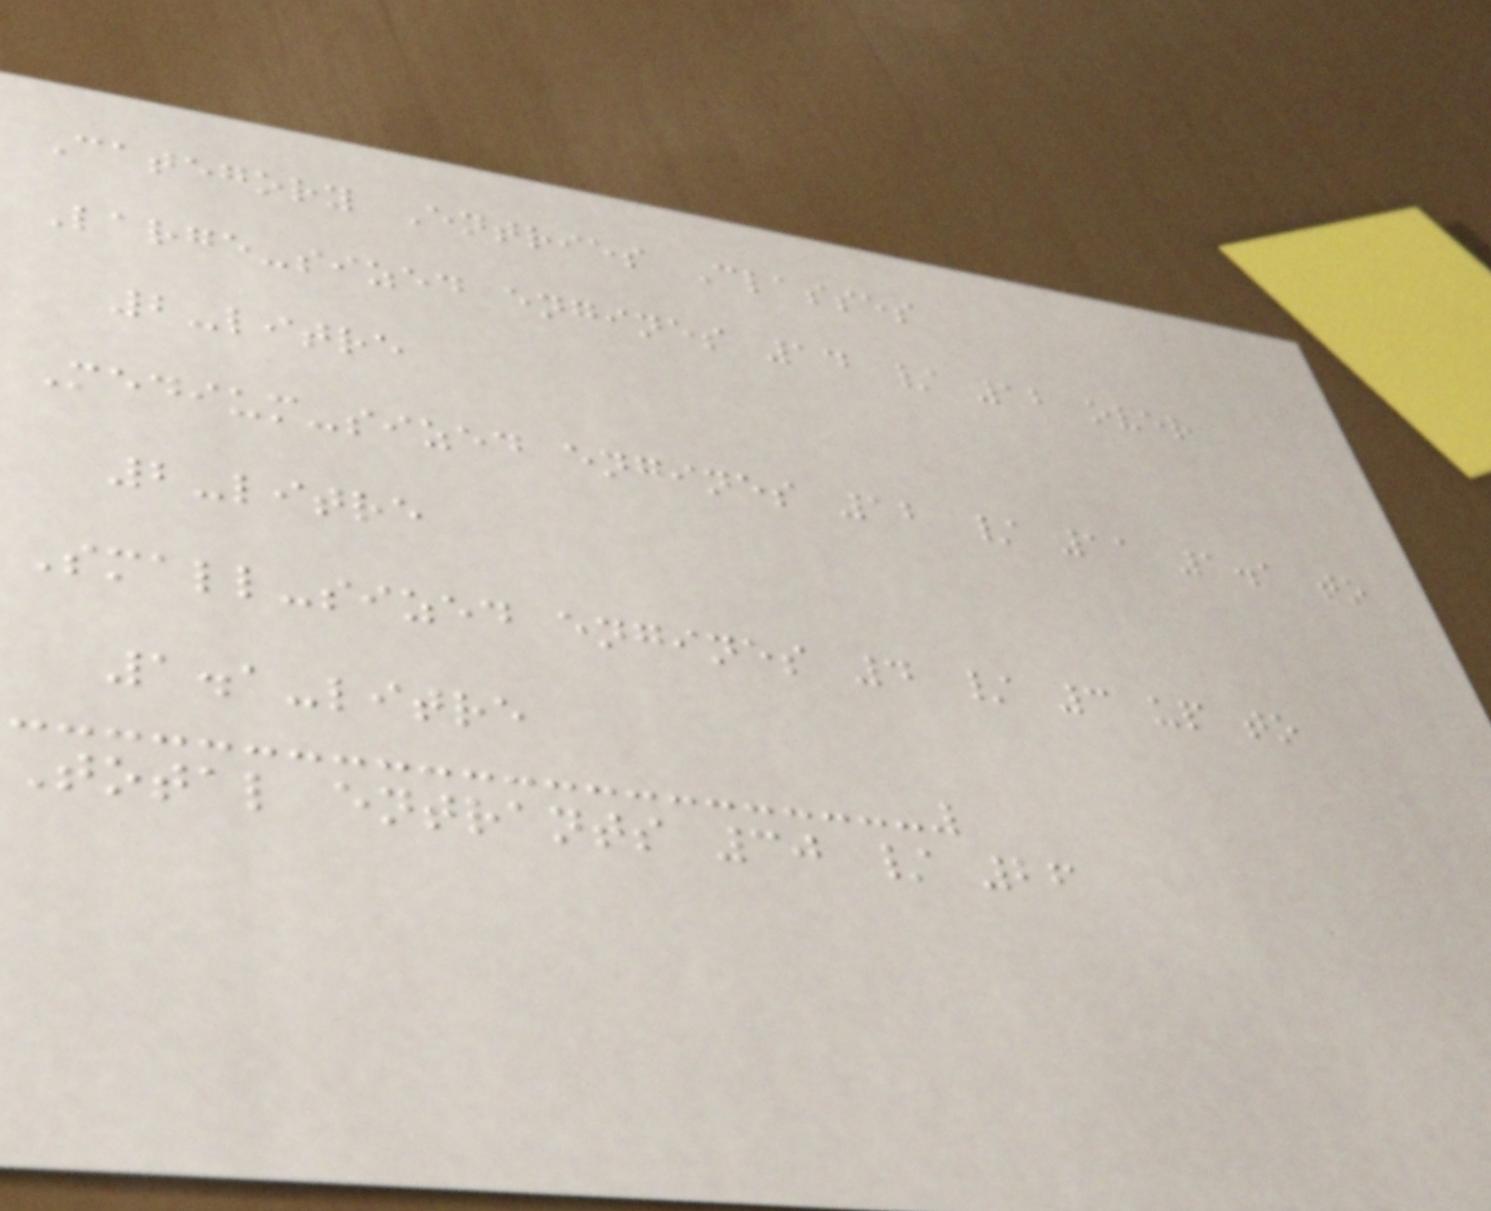Category Entries Classes
Large-sized engines 14 / 12 over
2-litre
Medium-sized engines 12 / 11 1.1 to
2-litre
Small-sized engines 4 / 3 up to
1.1-litre
Total entrants 30 / 26
